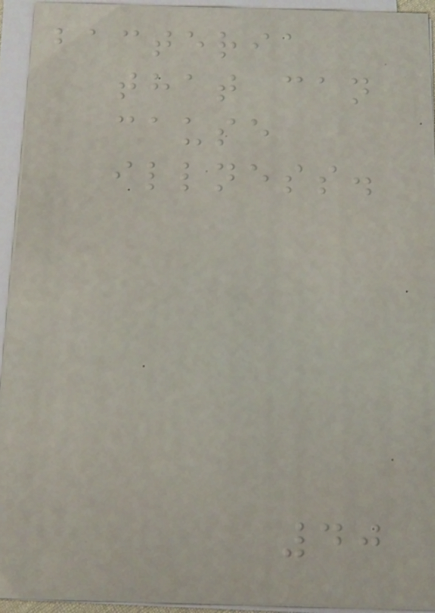bacteria
that can
cause
illness.
40
